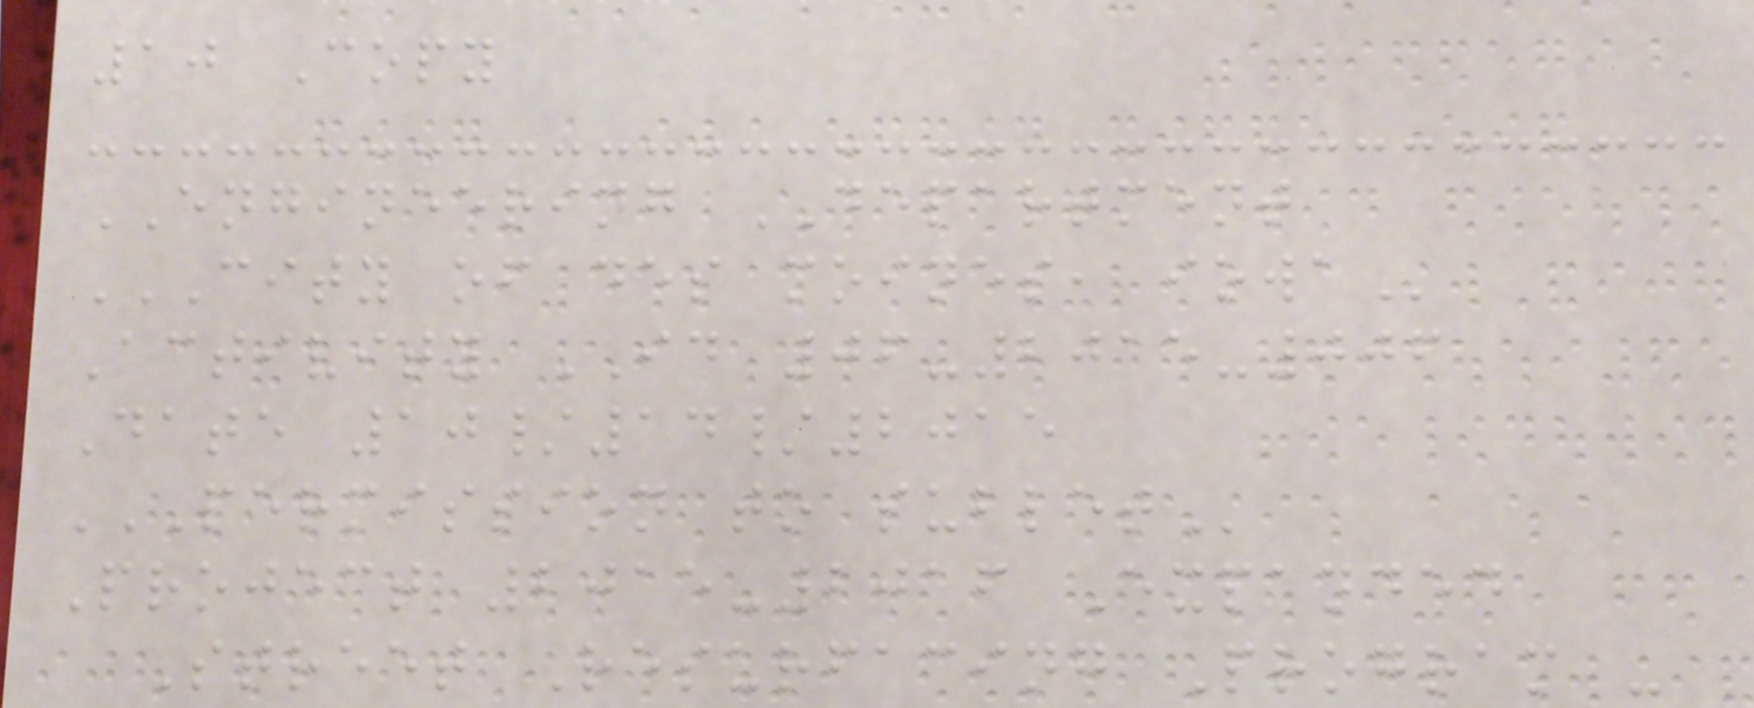10 Copy
ENGINEERING DEPARTMENT
CITY OF DES MOINES, IOWA
Activity ID 06-2015-006
Date 10/14/2015
PERMISSION TO SUBLET
Project 2015-2016 Expanded
Street Resurfacing Program -
